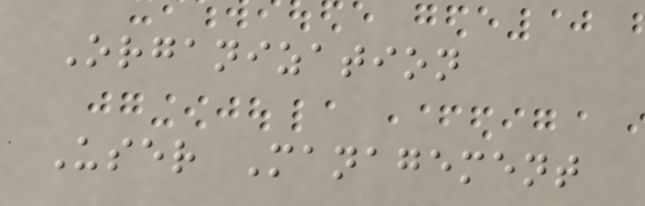Organization
User Management
